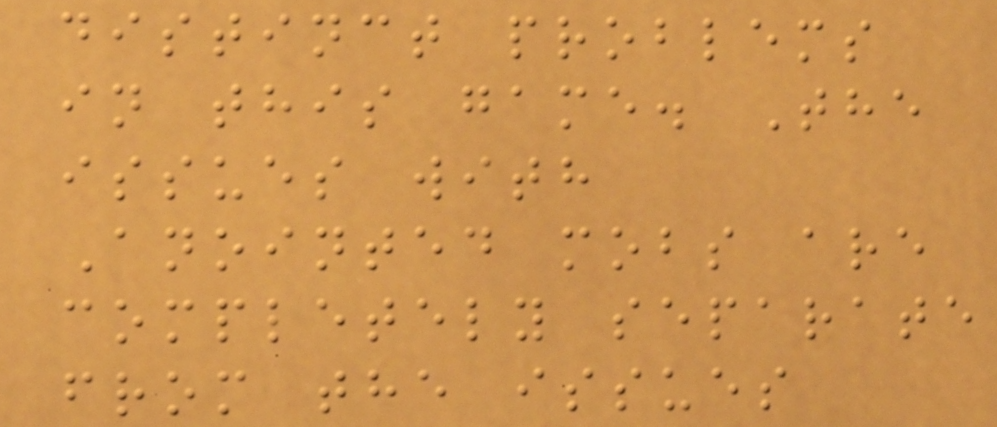distinct problems
in this game. The
issues with
Anointed mobs are
completely separate
from the issues
